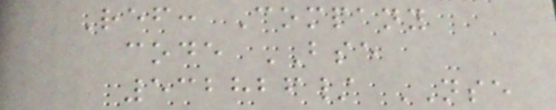Ref: Company
code BSE
532826/ NSE
